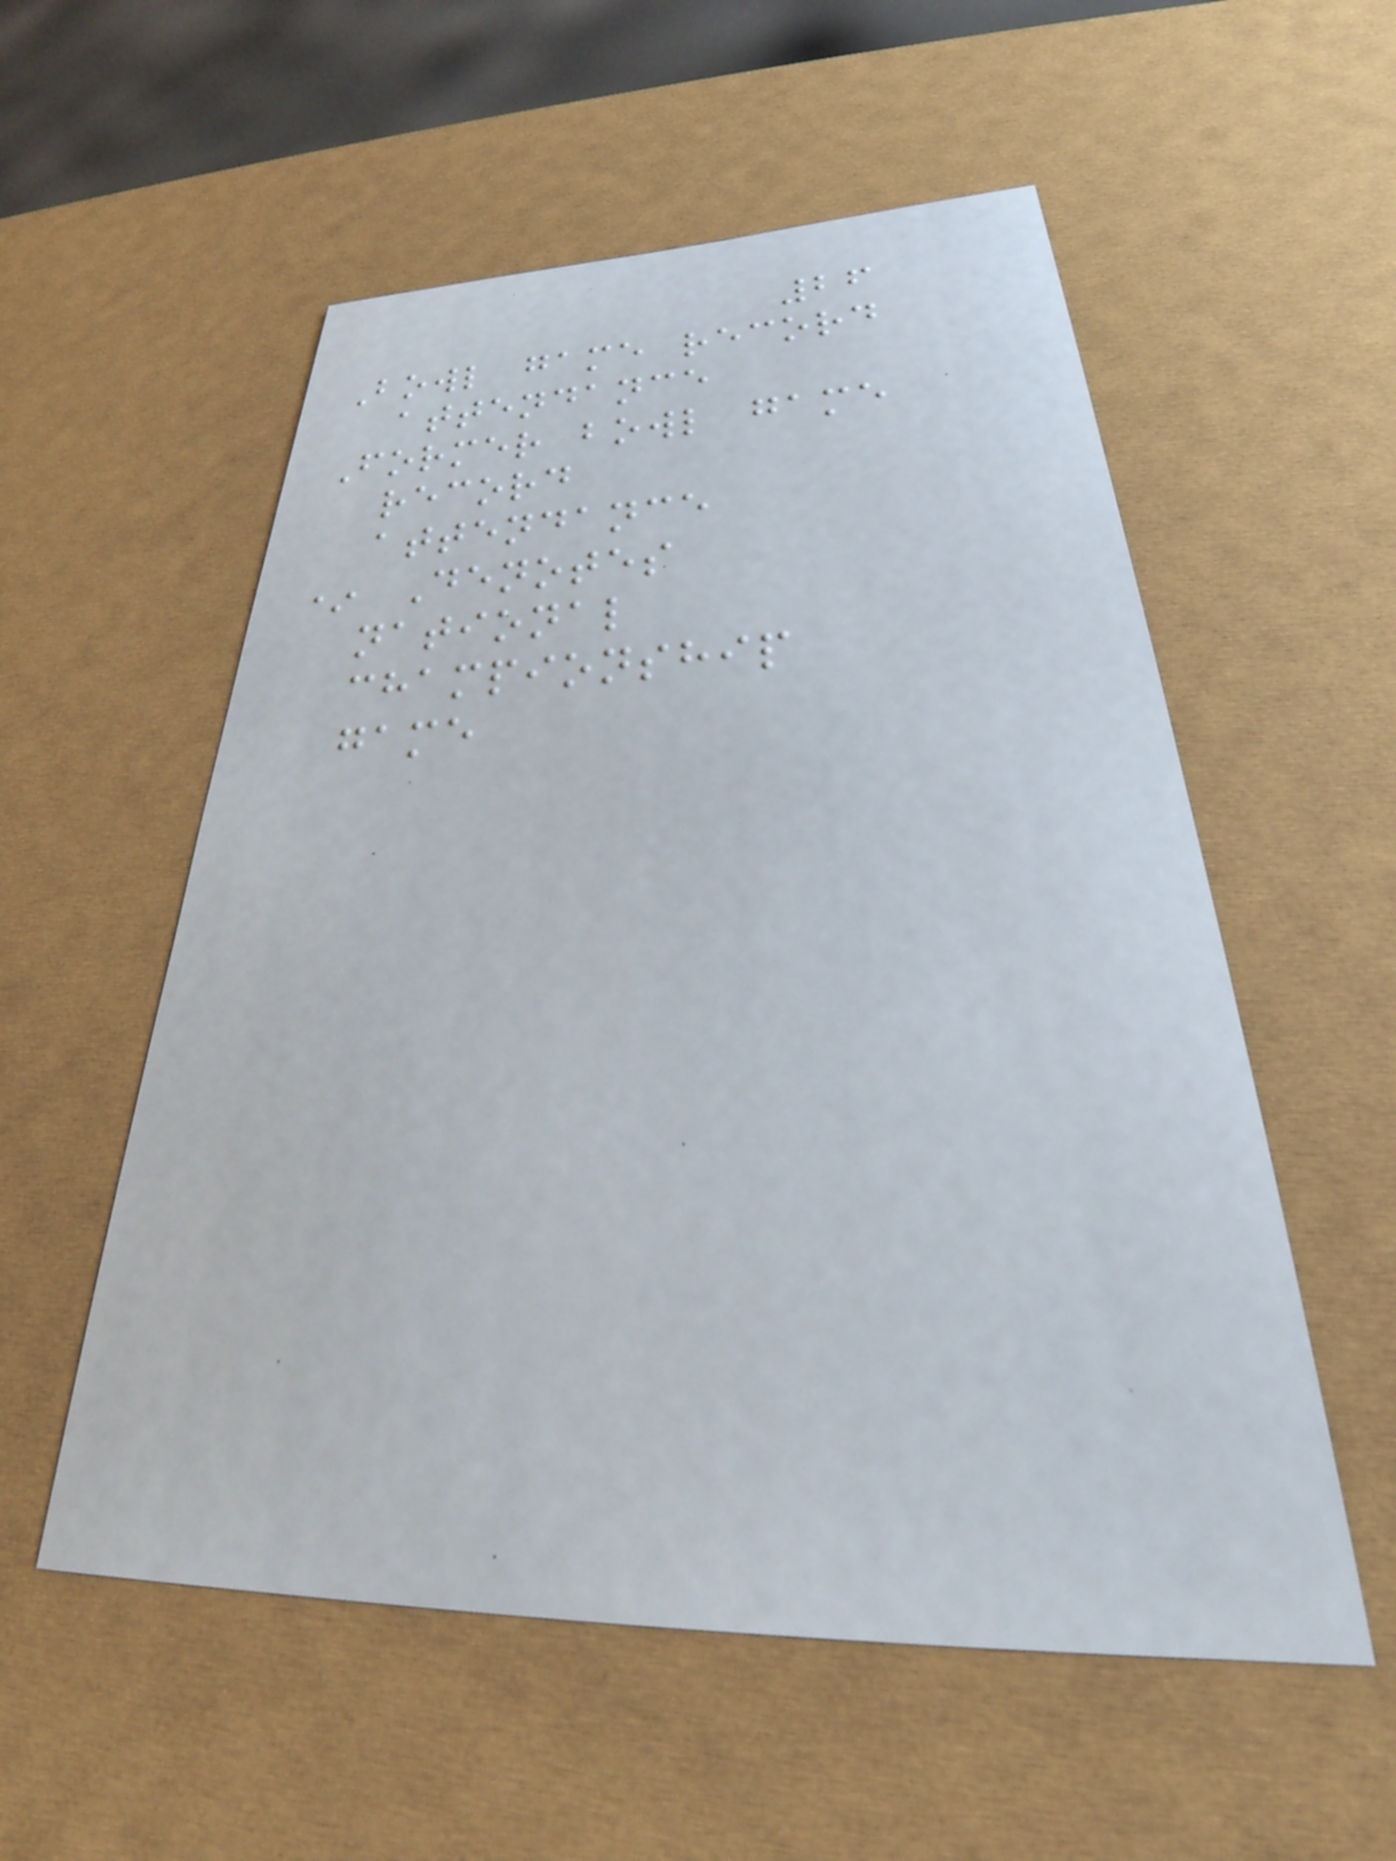26
Bowl game record
attendance
Former bowl game
record
attendance
* Denotes
national
championship
game
